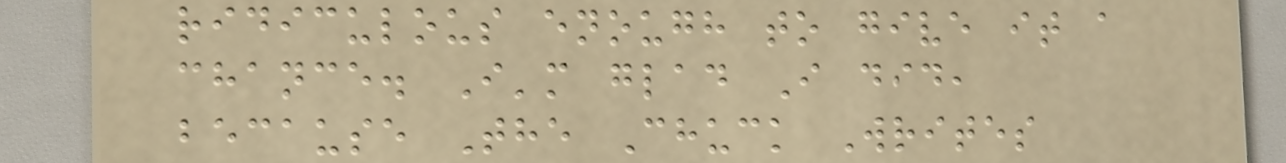ridiculous enough to give it a
chance. I'm glad I did,
because The Chuck Writes
